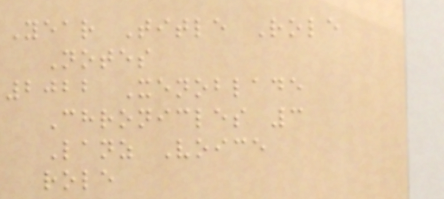Year Title Role
Notes
2022 Xenoblade
Chronicles 3
Lanz Voice
role
